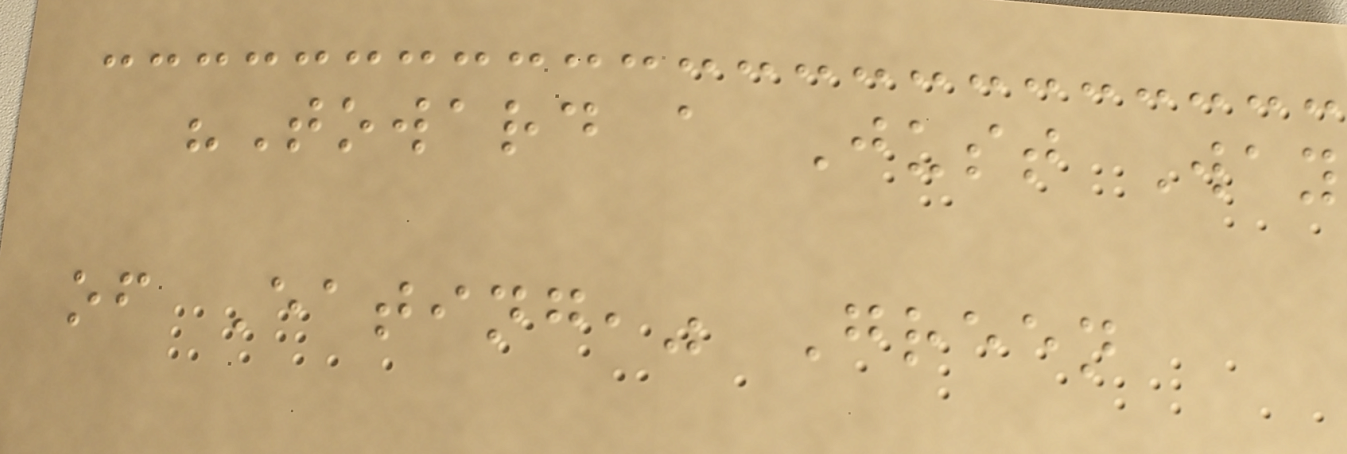"Toward a Just Way
of Eating," Green
